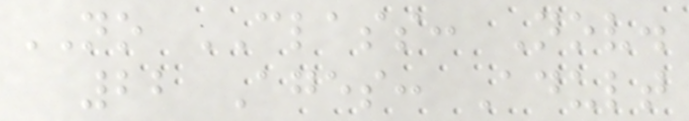NO CLASS: Nov.
22 Ages: Adult
